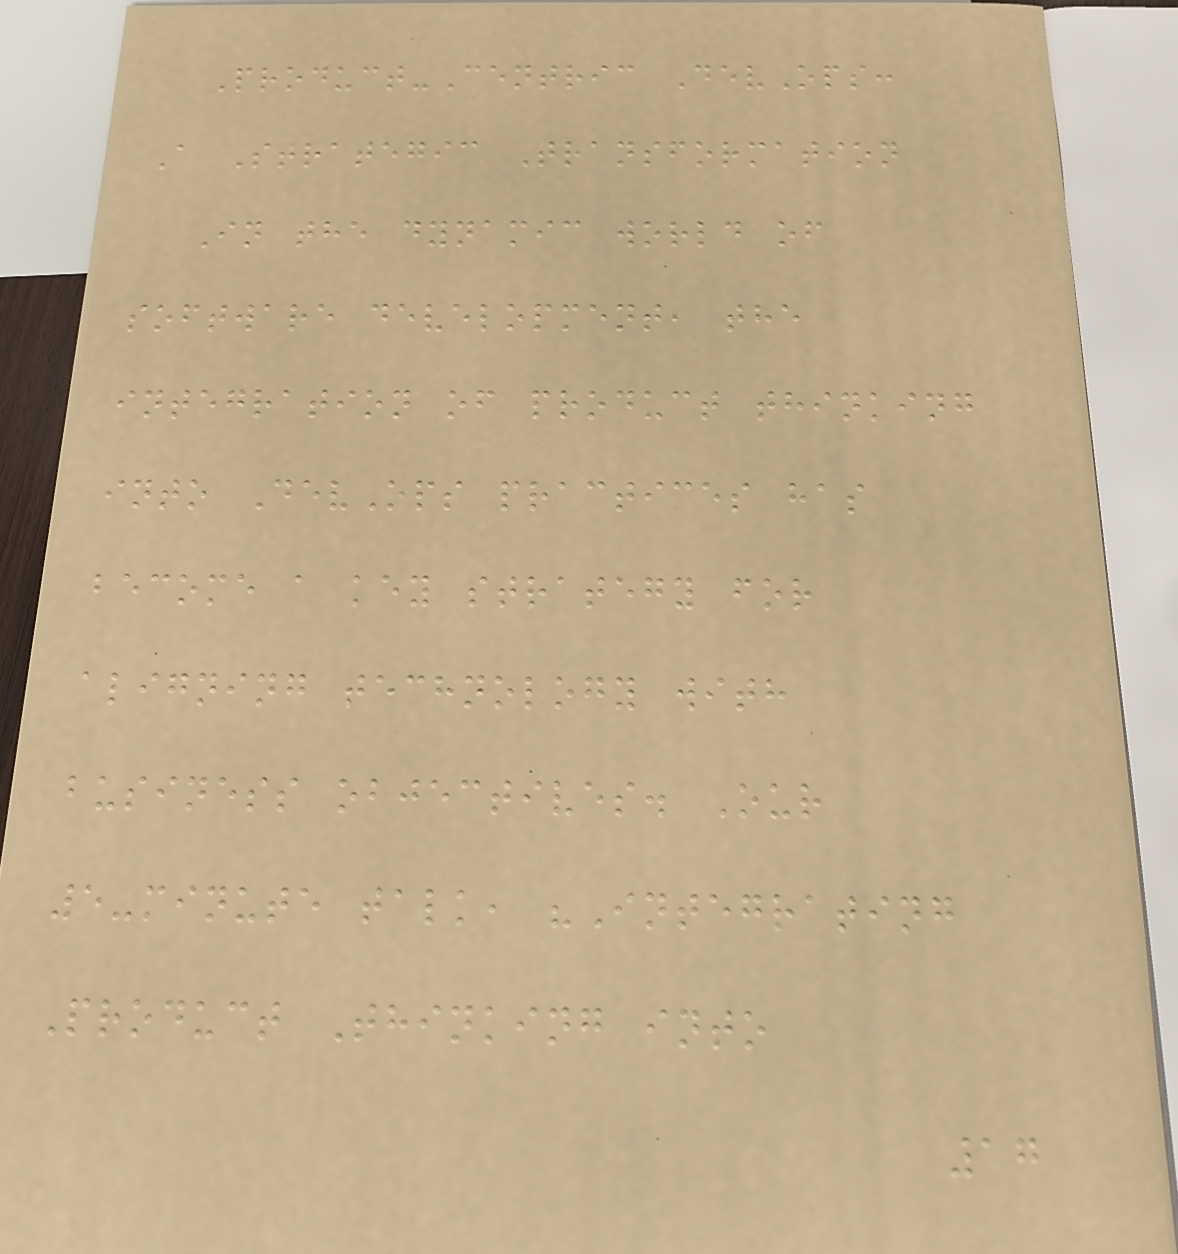Product-Centric DevOps:
A Strategic Transformation
In the dynamic world of
software development, the
integration of product thinking
into DevOps practices has
become a key strategy for
aligning technology with
business objectives. Our
5-minute talk, "Integrating
Product Thinking into
17
